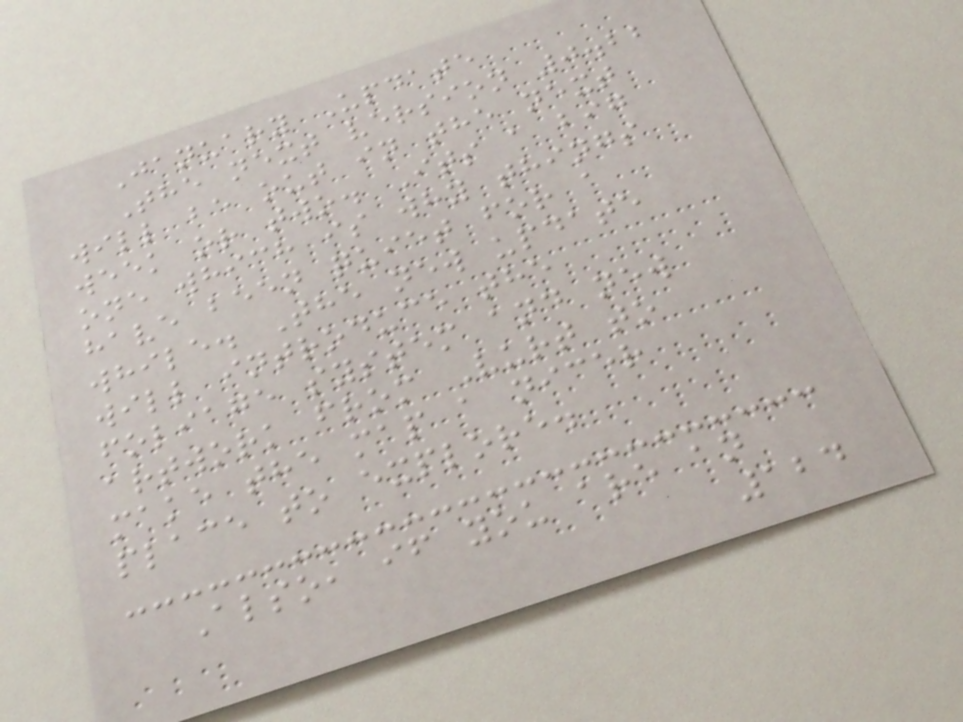January Update
The next version 0.22
will be out in the next
week or two. Its a big
one which is why things
have been quiet for a
while. The new update
will introduce the
foliage system and new
artwork from Vurt to
make the map a nicer
place to explore.
Also, if you are an
124
